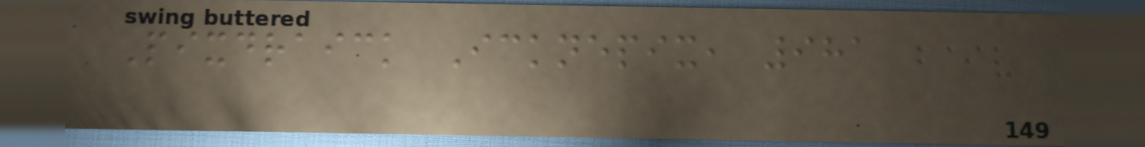Pixdraick Icknepix, 981
